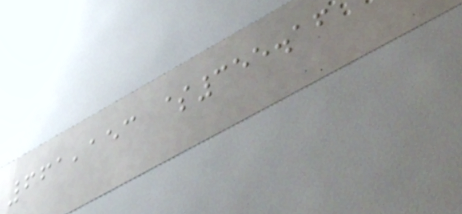661,153 $355.16
